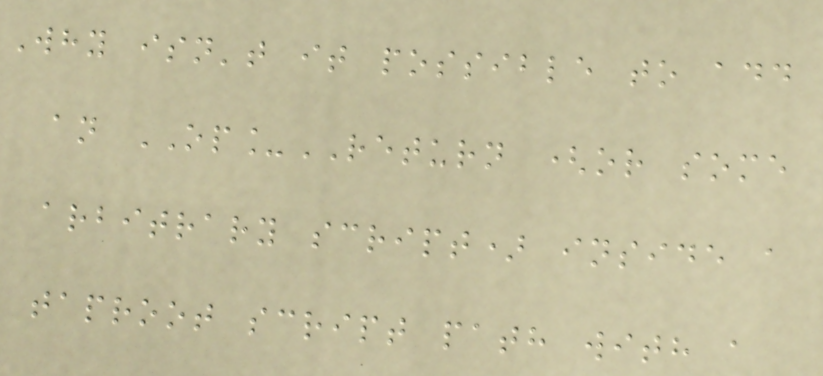Why isn't it possible to add
an OP_RETURN (or some
arbitrary script) inside a
taproot script path with a
